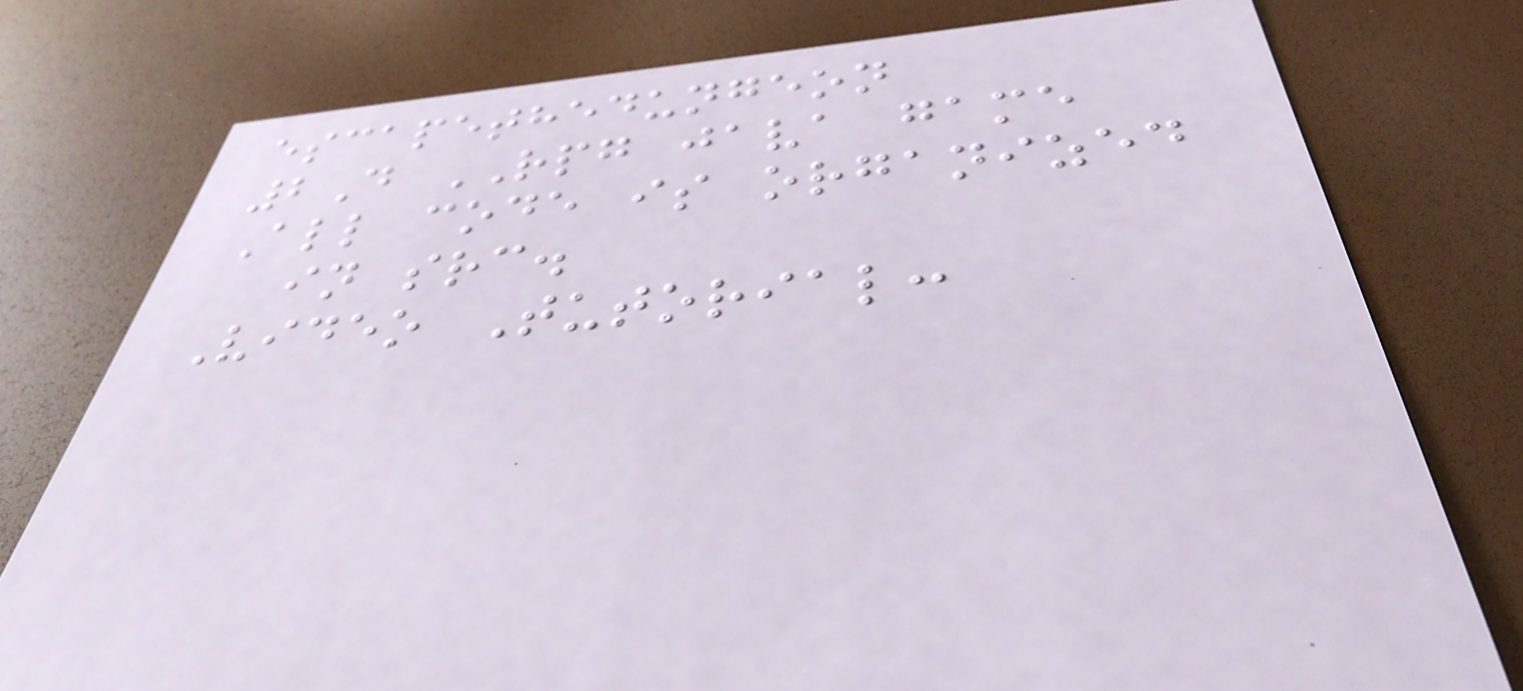escapethedungeon
2D RPG java game
All code is organized
in src.
Video Tutorial:
